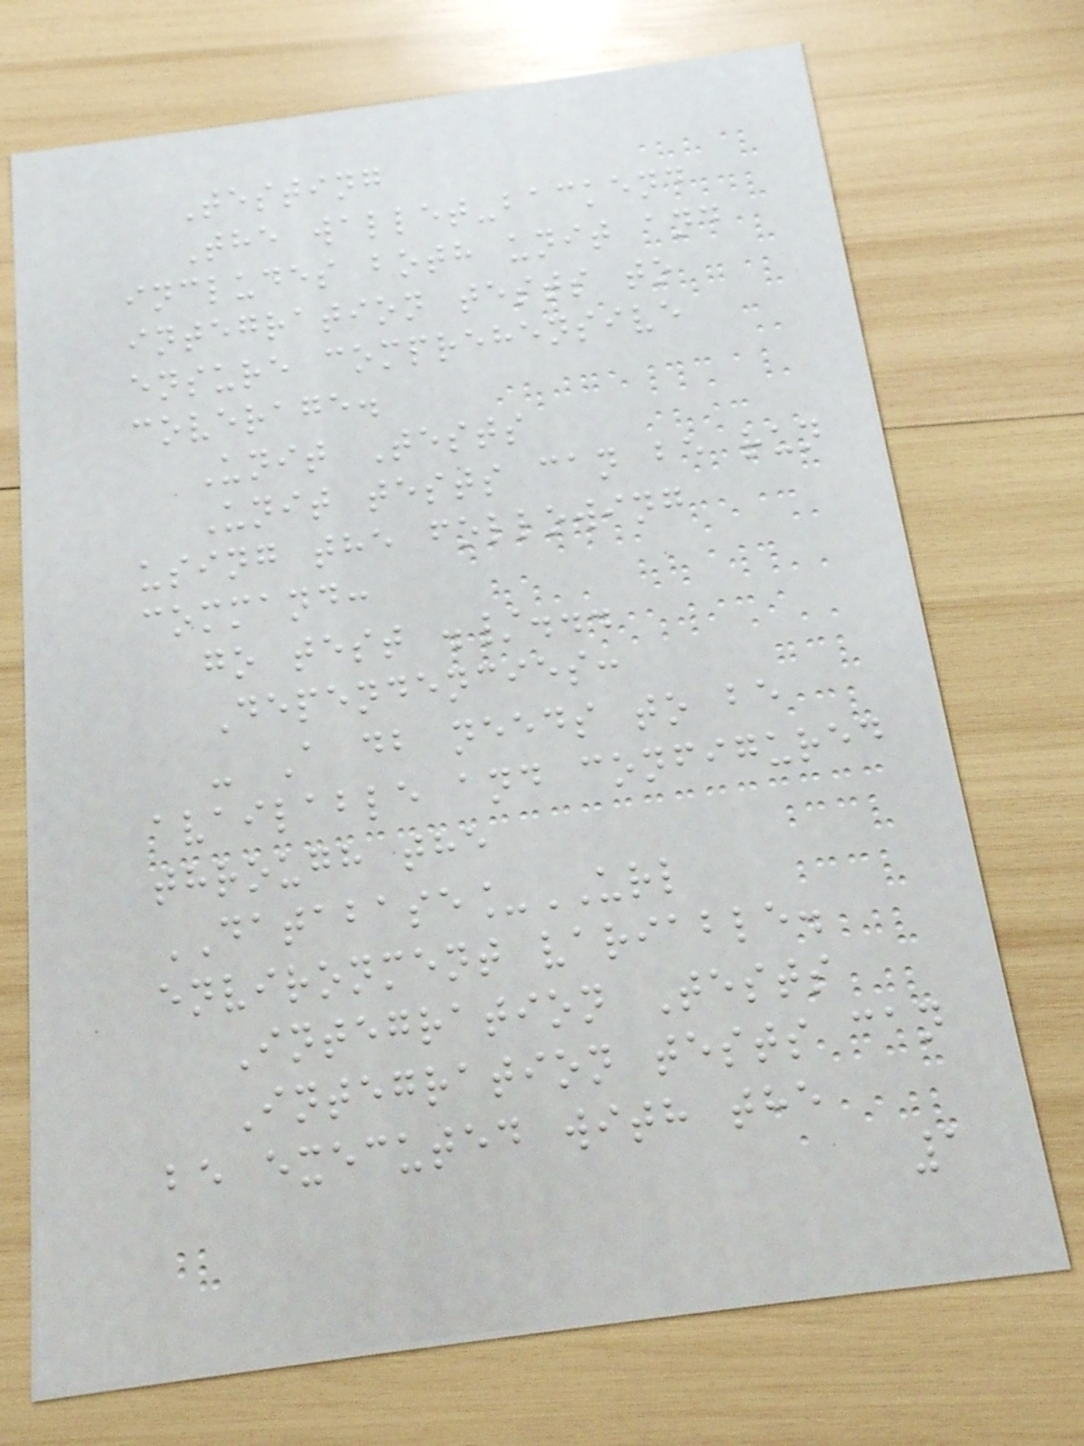Testing
The wallet-backend
includes both unit and
integration tests to
ensure comprehensive
coverage.
Unit Tests
Unit tests can be run
using the following
command:
go test ./...
Dependencies:
- A db needs to be
available and configured
through the
DATABASE_URL
environment variable.
Integration Tests
Integration tests can
be executed with the
1
